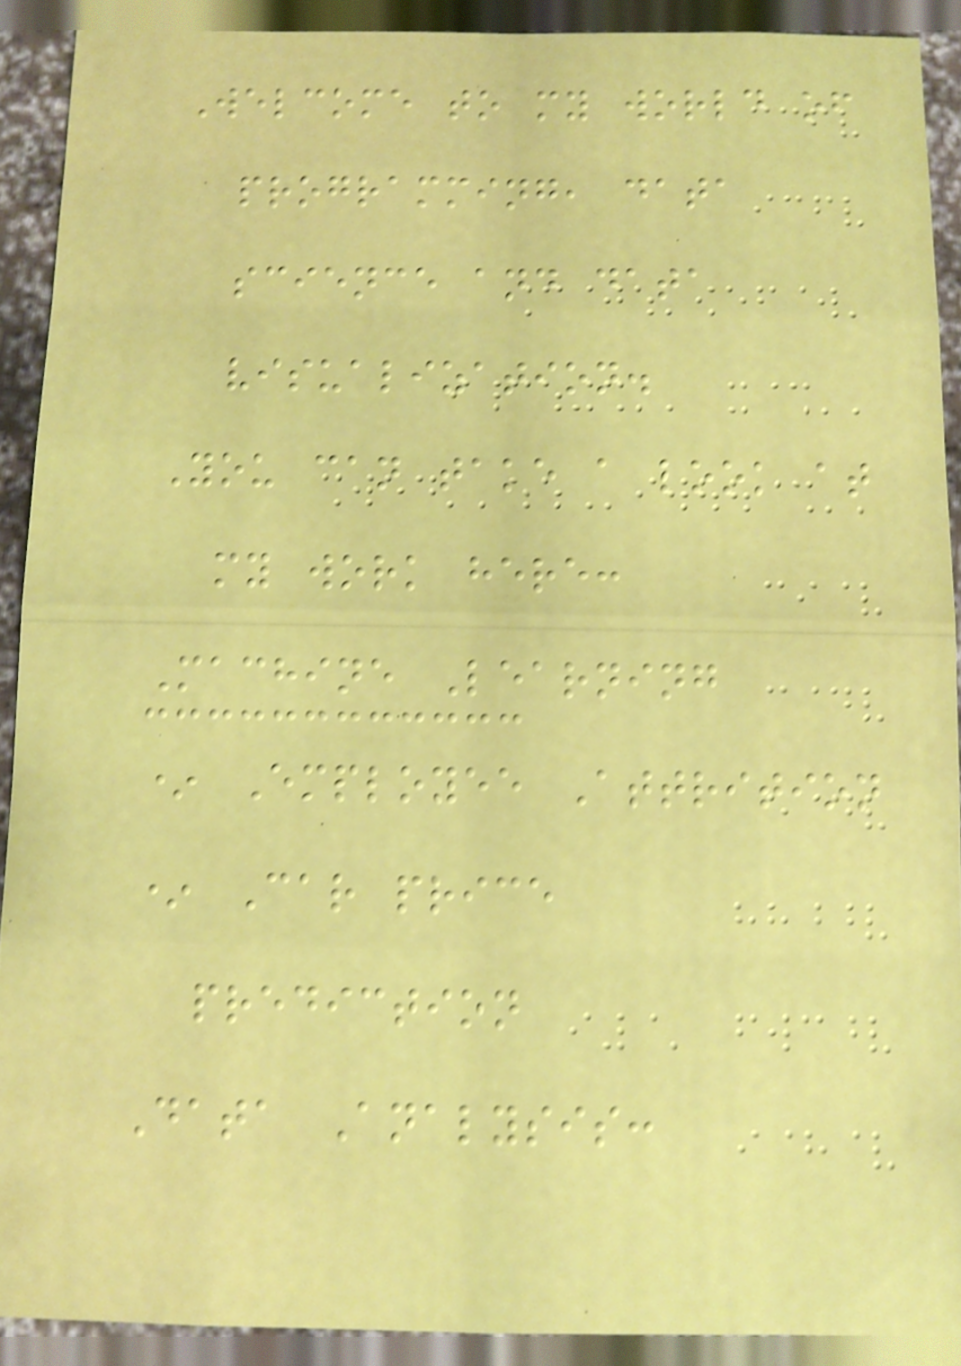Welcome to my world of
programming, data
science and data
visualization.
You can take a look at
my work here:
Machine Learning
* Employee Attrition
* Car price
prediction
Data Analysis:
